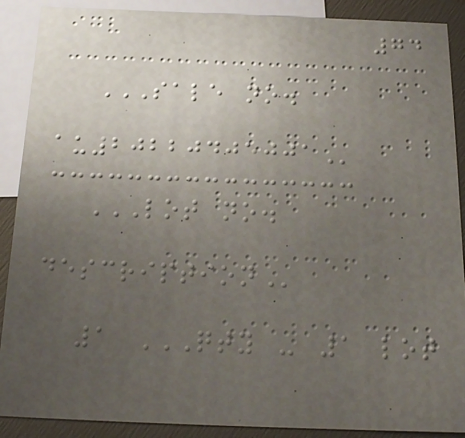74
SALE NO.
AU20220405001
LOT NO.
DESCRIPTION
1 QTY - 1 LOT
